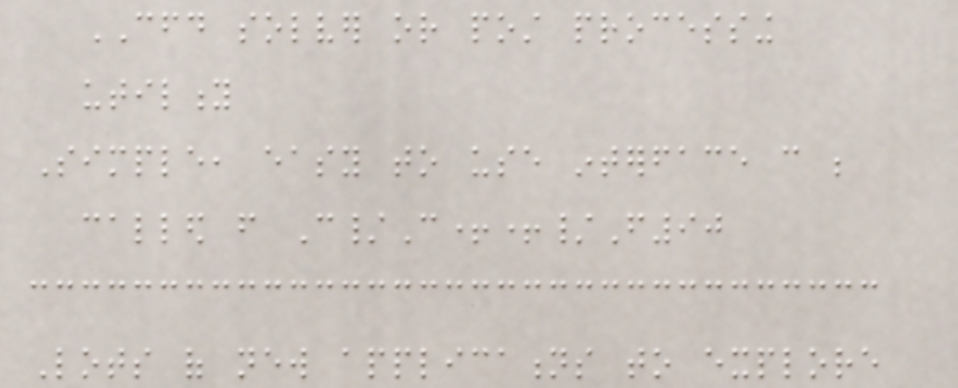CFD solver or post processing
utility
Simple, easy to use interface can be
called from C/C++/F90
Lots of new applications to explore
